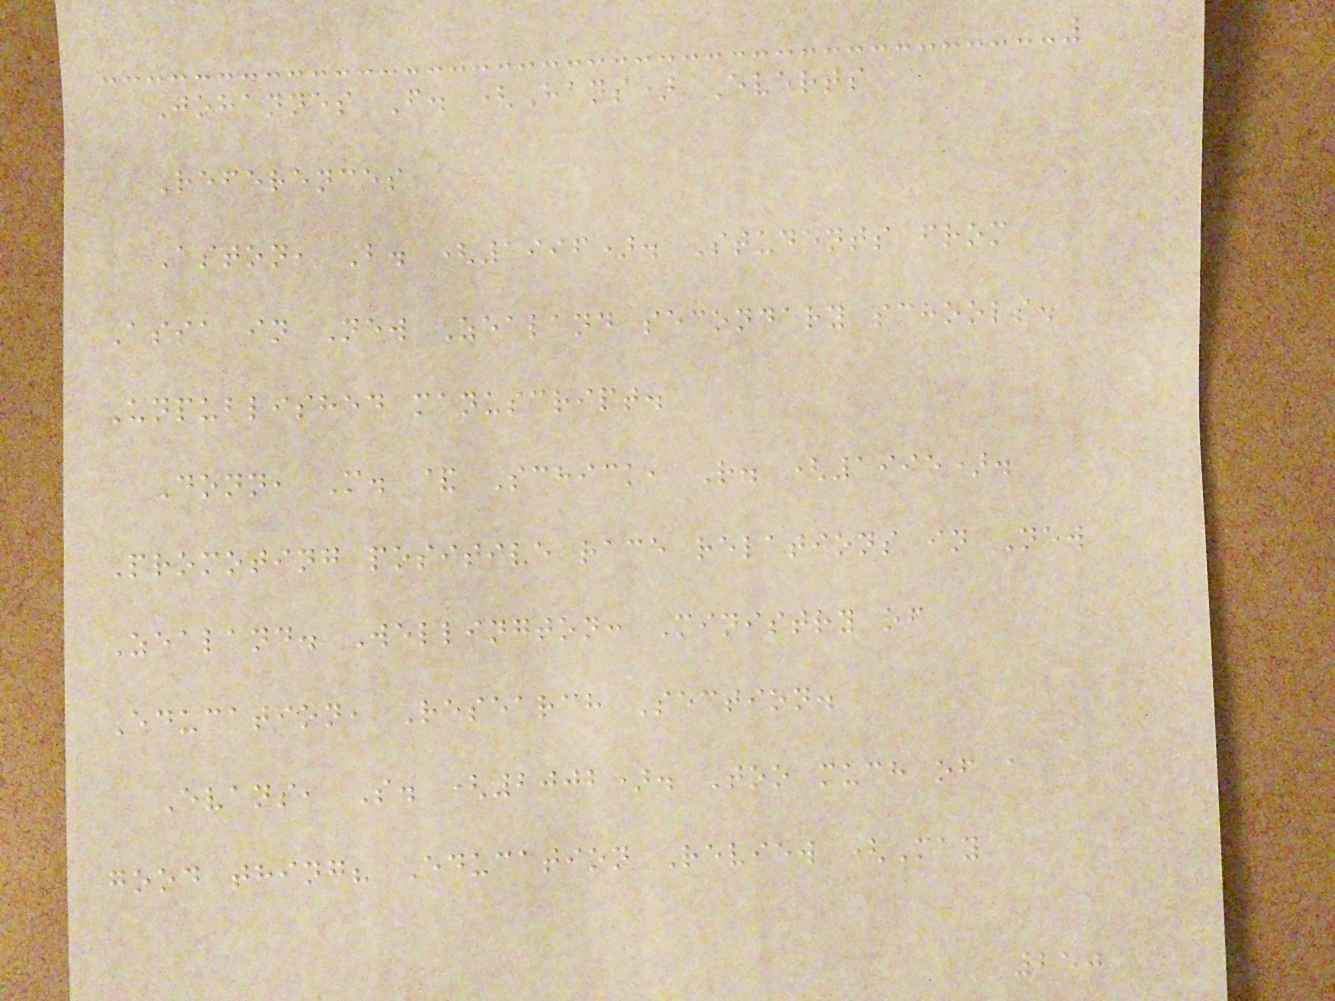Johannes F. (Hans) Everts
References
Aston, B. (1996). Students from
Asia in New Zealand secondary schools.
Unpublished manuscript.
Donn, M. & Schick, R. (1995).
Promoting positive race relations in New
Zealand. Wellington: Ministry of
Education, Research Section.
Evans, S. (2002). Too much of a
good thing? Education Review (May
250
